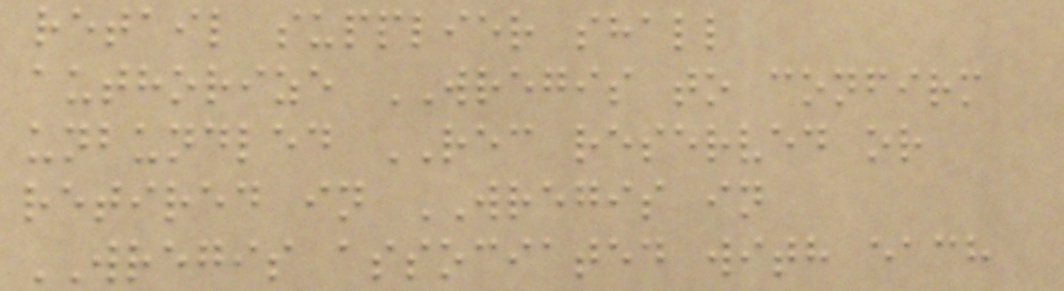retail supplier shall
authorize WREGIS to confirm
unbundled REC reserved or
retired in WREGIS in
WREGIS associated with each
